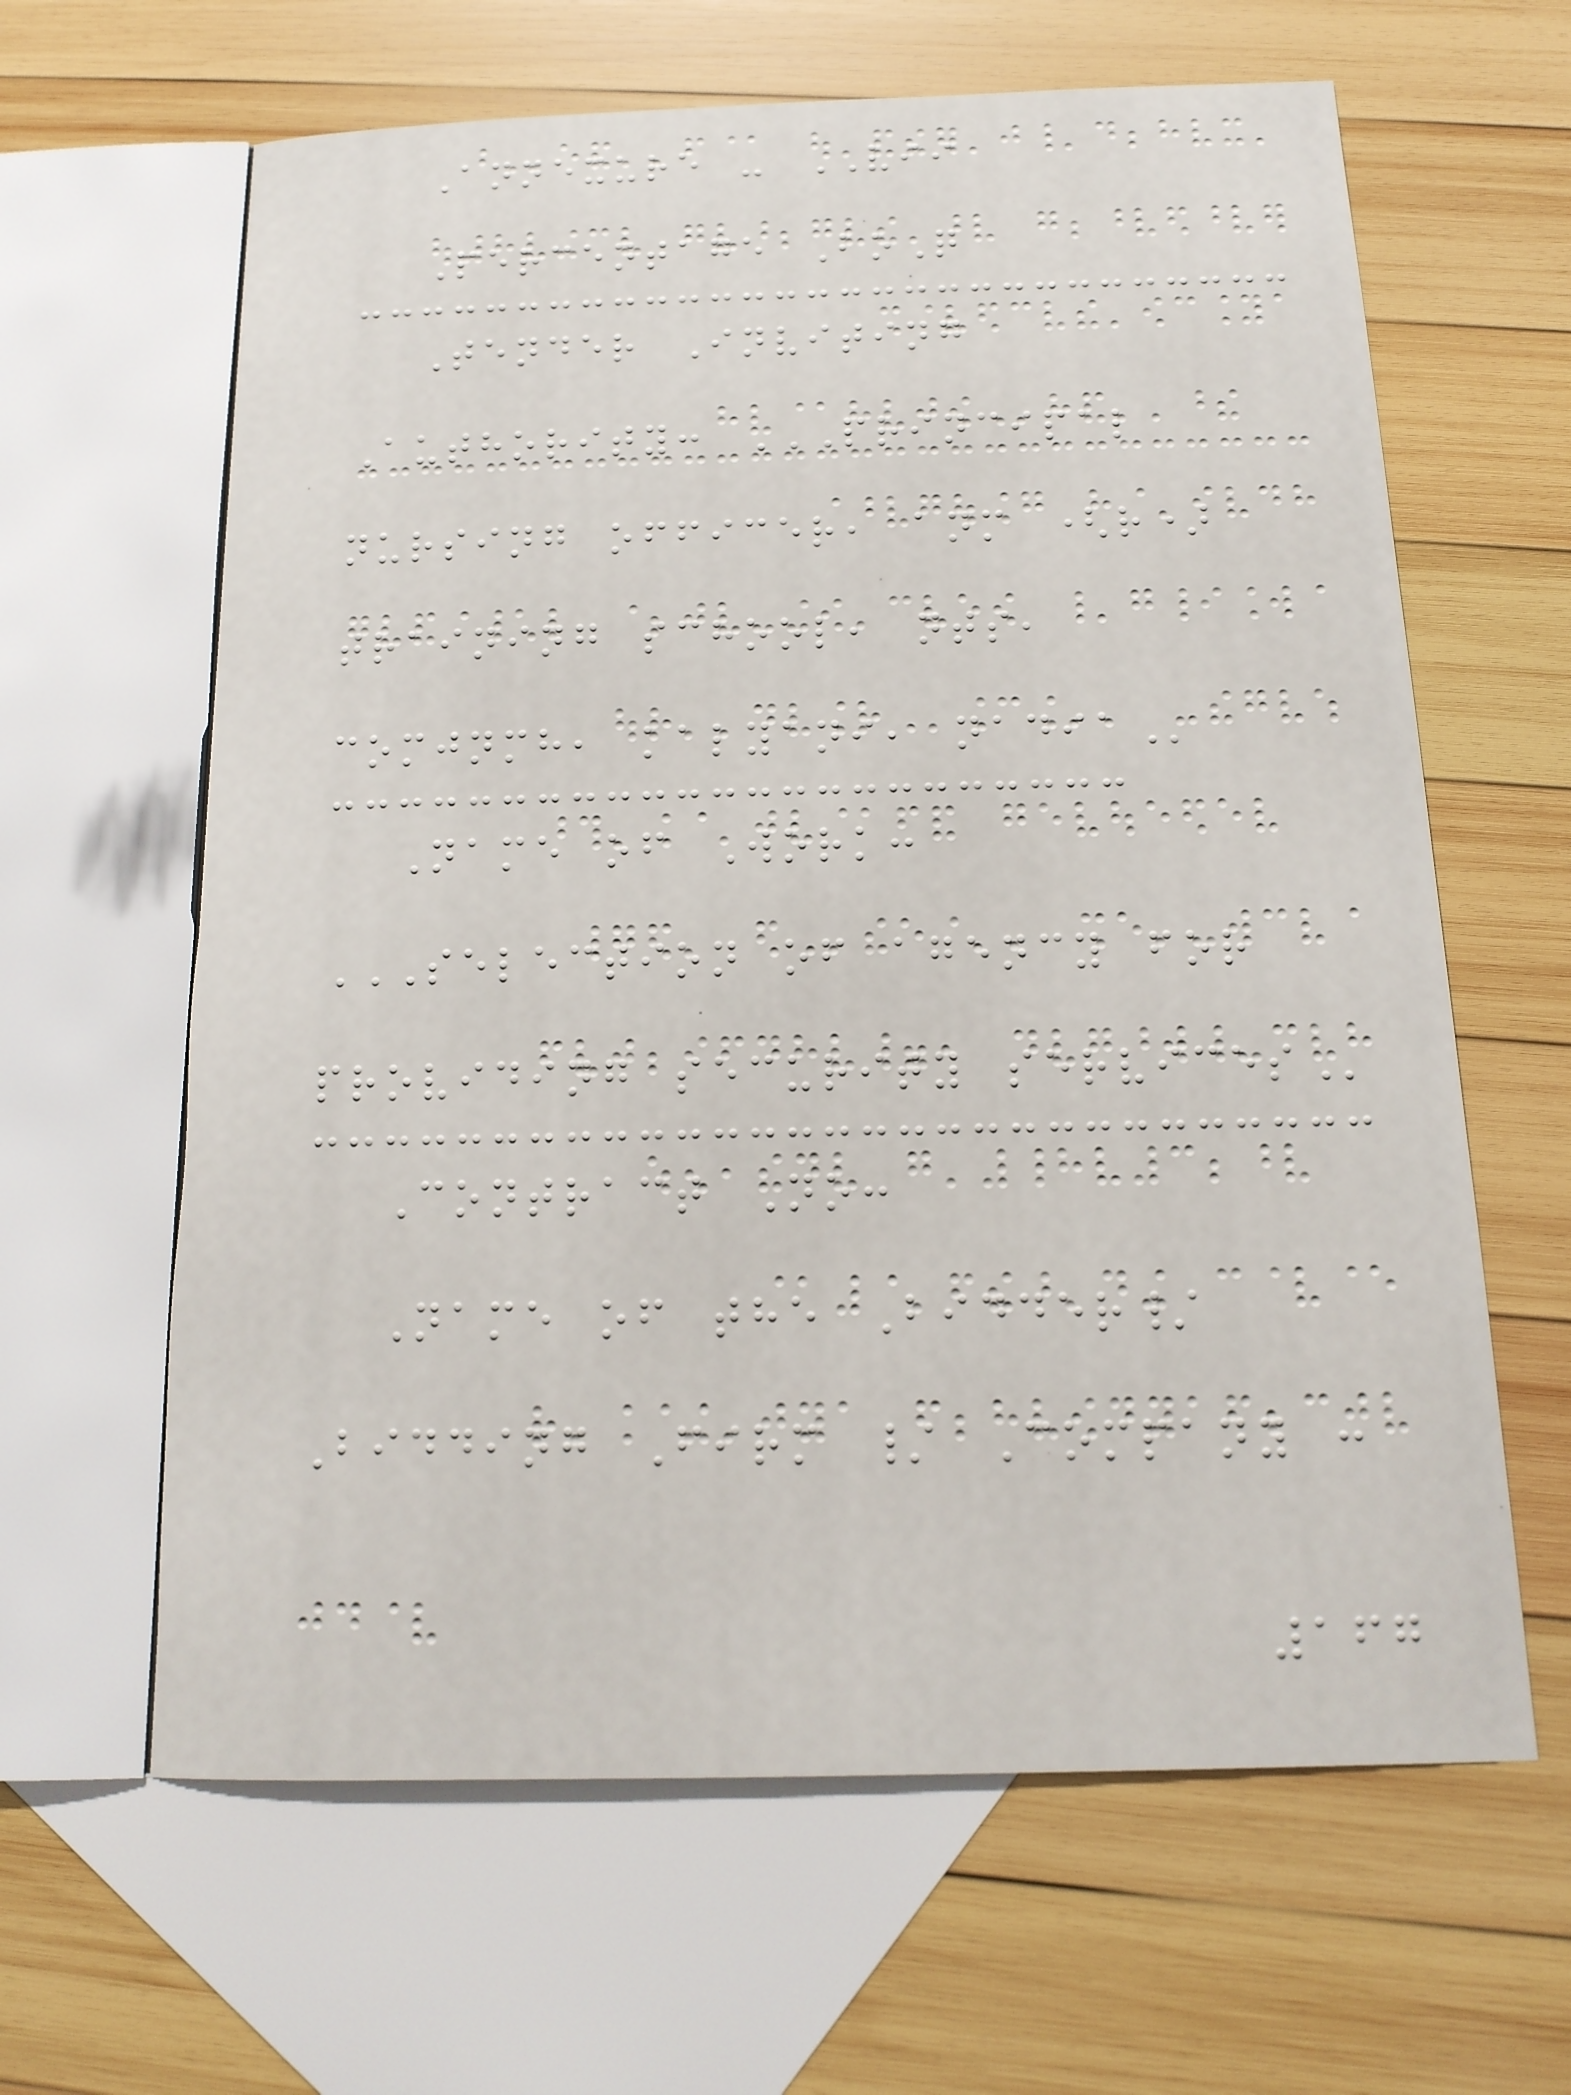Annexure - VII
Percentage BoQ
Tender Inviting
Authority: PRINCIPAL
NURSING OFFICER, ANM (R)
TRAINING SCHOOL, NTS,
COMJNMH, KALYANI, NADIA
Name of Work:
SELECTION OF AGENCY FOR
PROVIDING SECURITY SERVICES
Contract No:
Name of the Bidder/
Bidding Firm / Company :
167
